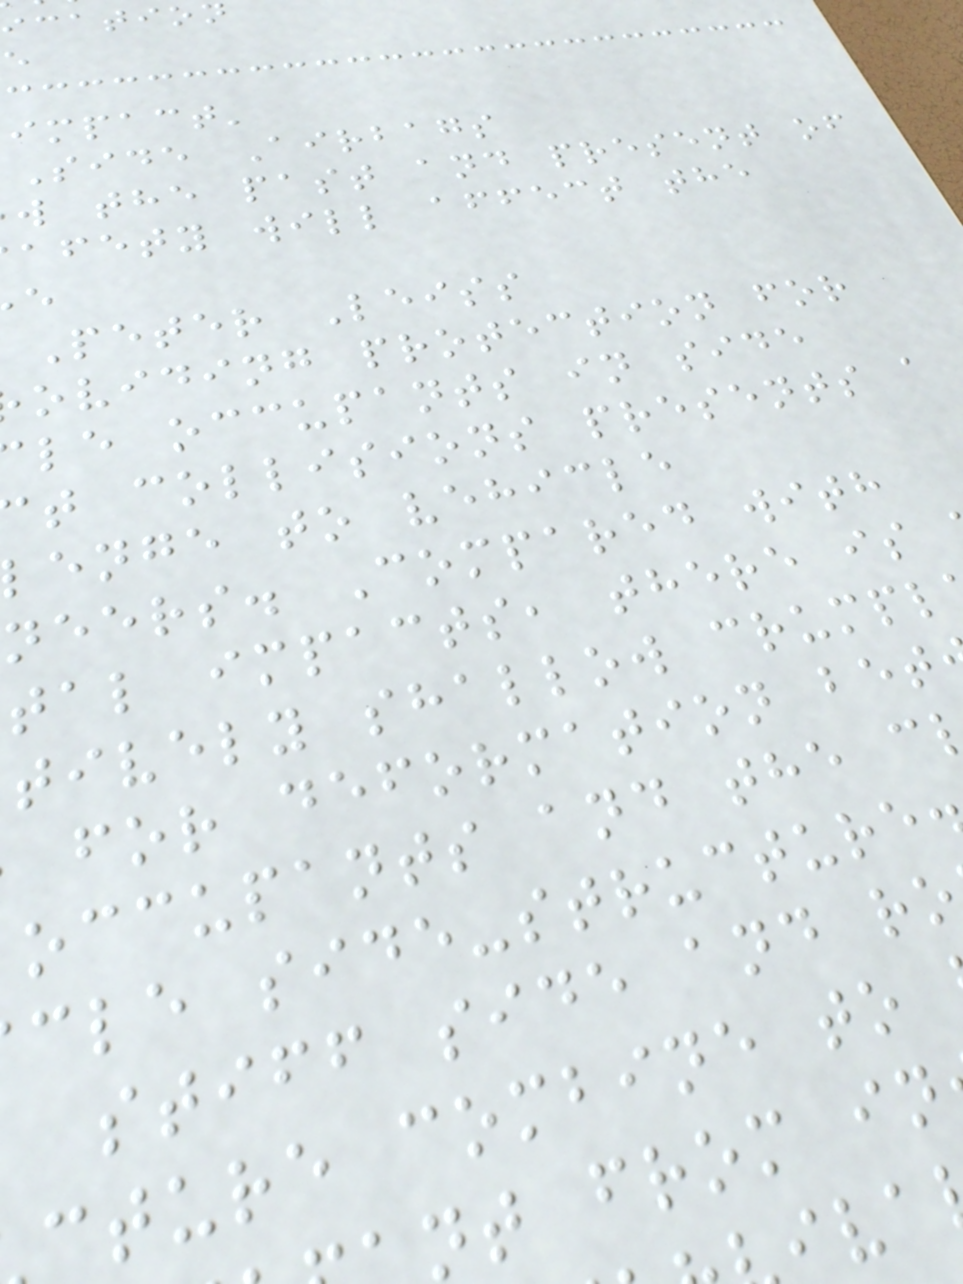ication
impact'
Side Airbags
w the past and present of
afety will affect the
Peter Leiss
oviding protection for
le occupants in side
t collisions presents a
lenge to vehicle
neers. Compared with
tal impacts, there is
tively shallow crumpl
for deformation bet
occupants and the c
cle side-structure
stiff side and ro
cture combine to
nt from in
